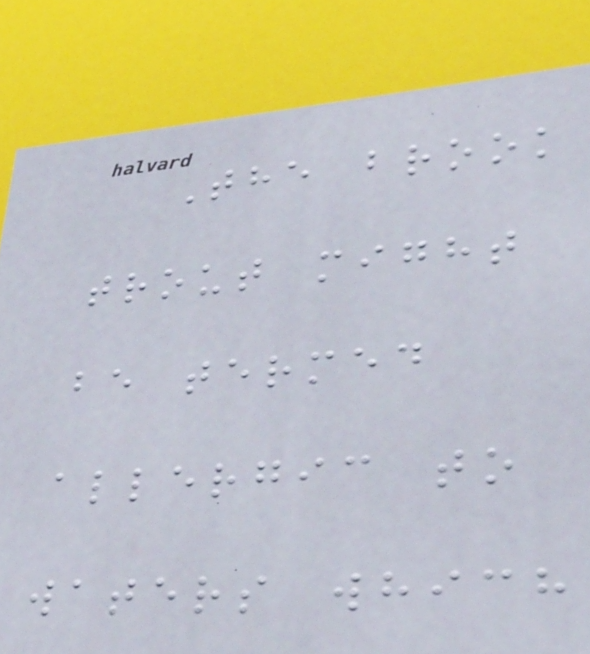The brook
trout might
be termed
allergic to
waters which
